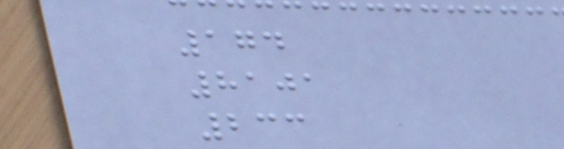174
8101
233
